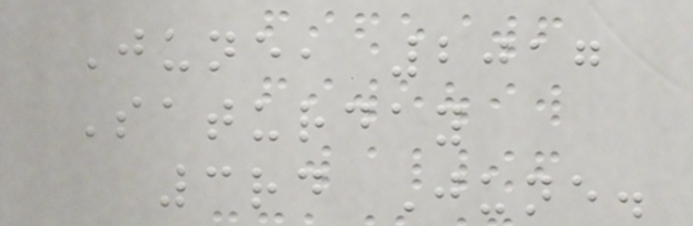June, 2017
Saturday
3rd June.
